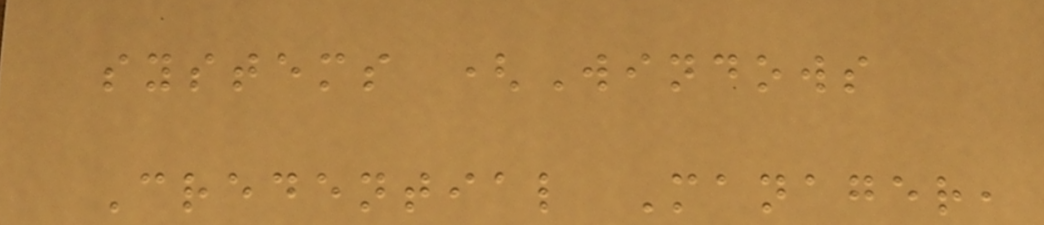systems (Windows
Credential Manager,
